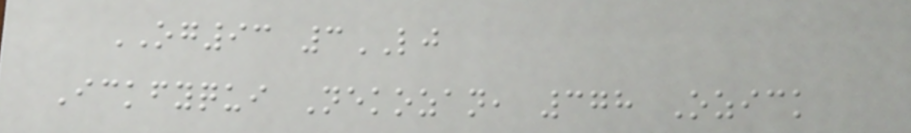OG93 3LJ
Ickfyqui Nekozan, 378 Ozick
